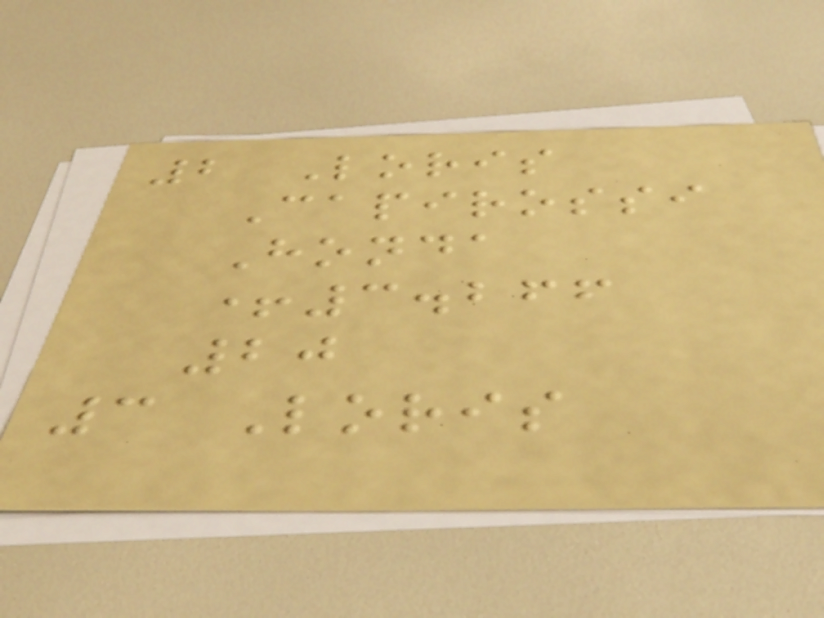2 Loris
Capirossi
Honda
+3.266
20
3 Loris
